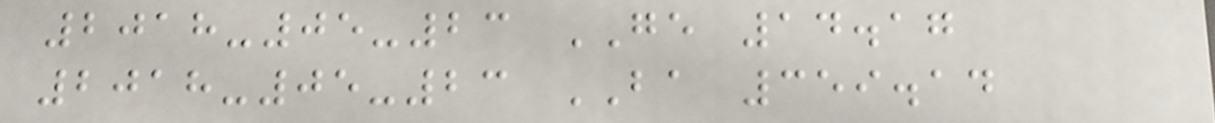2018-05-23 GE 14.17
2018-05-23 BA 359.14
